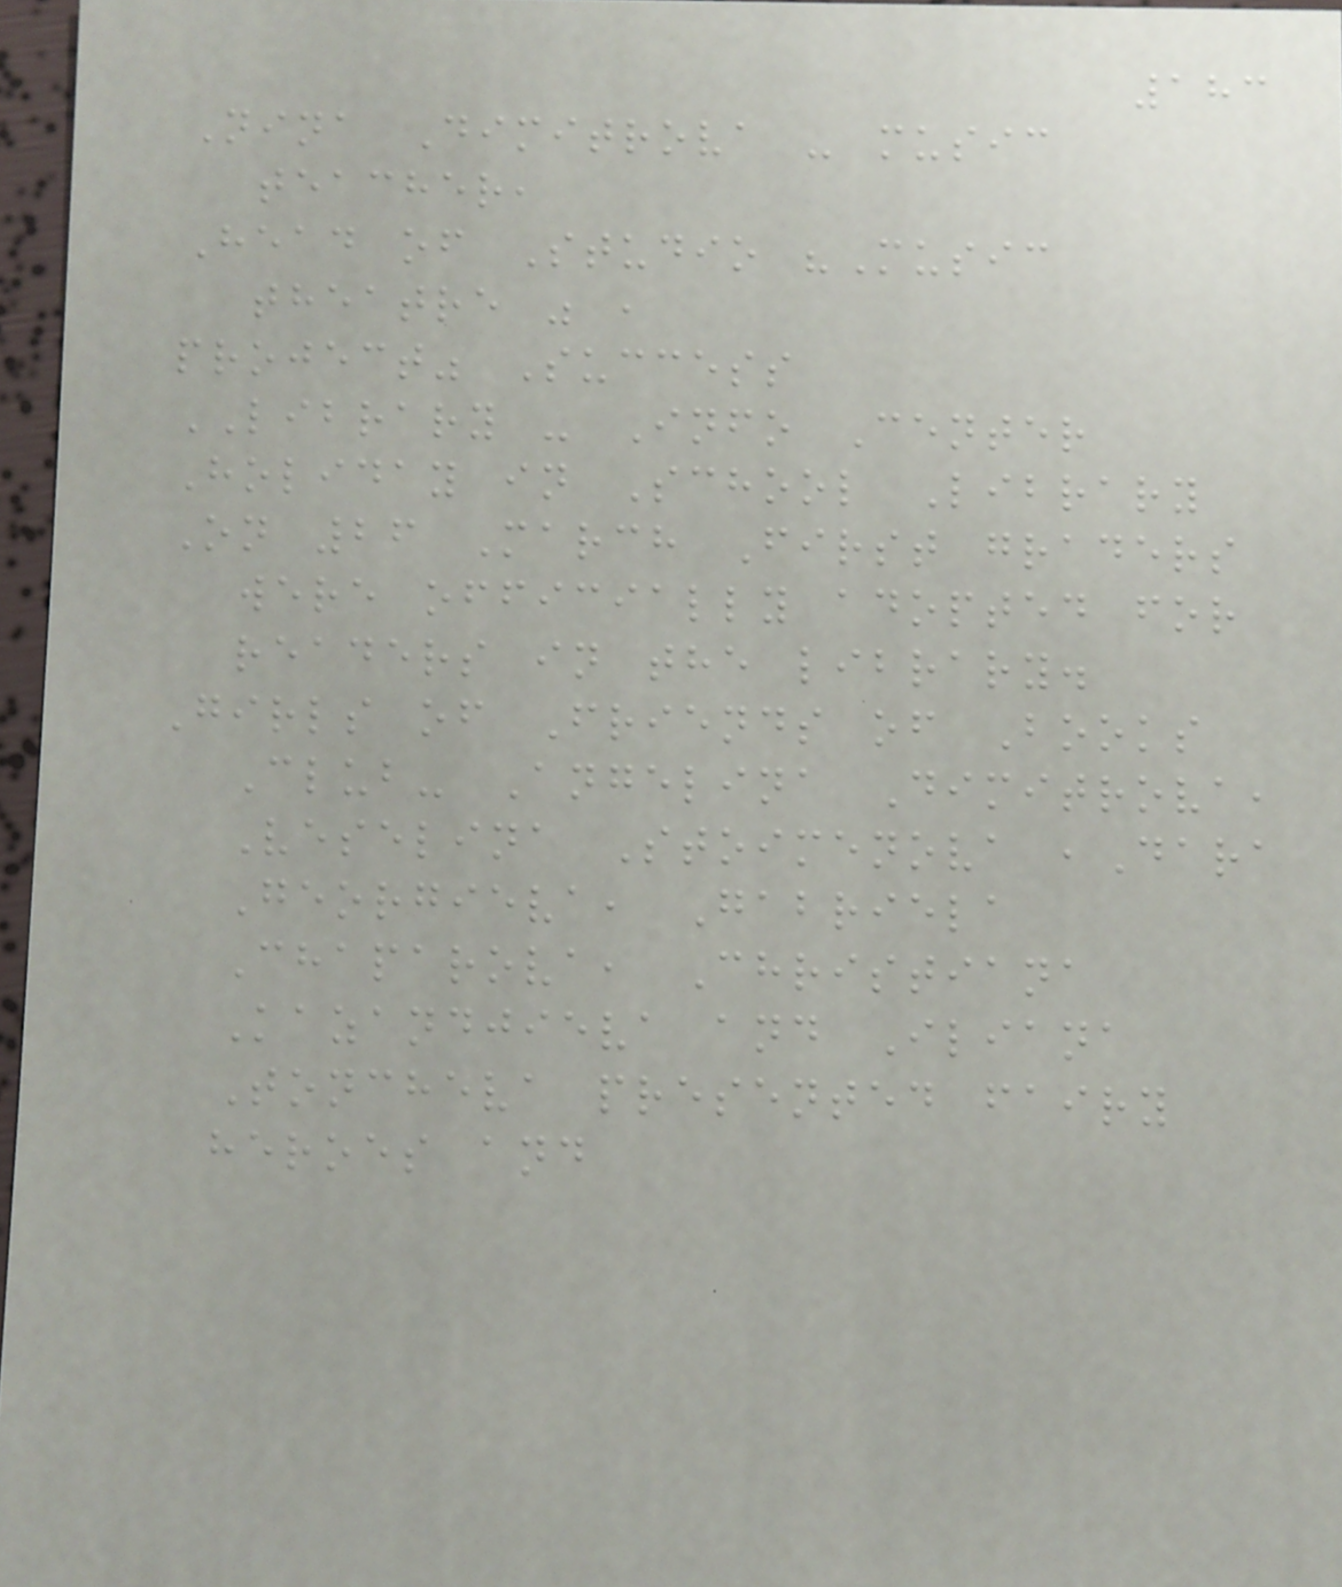183
Nina Dimitrova - music
teacher,
Head of Studio "Music
theatre " ,
project" Success
LIBRARY - Info Center
Holiday in School Library
On 26 March First graders
were officially adopted for
readers in the library.
Girls of Friends of Books
Club- Angelina Dimitrova,
Veselina Stoimenova ,Dara
Georgieva, Gabriela
Chaparova, Christiana
Kazandjieva and Iliana
Toncheva presented fairy
heroes and
